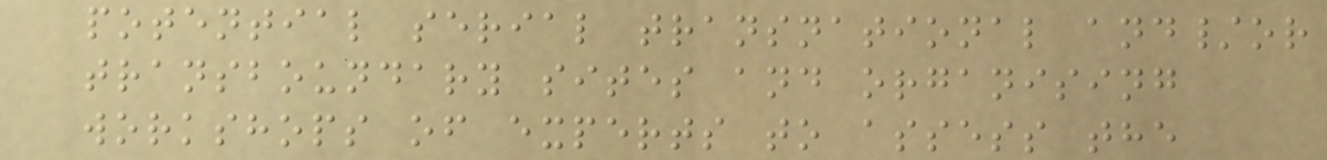potential serial transnational and/or
transboundary sites and organising
workshops of experts to assess the
